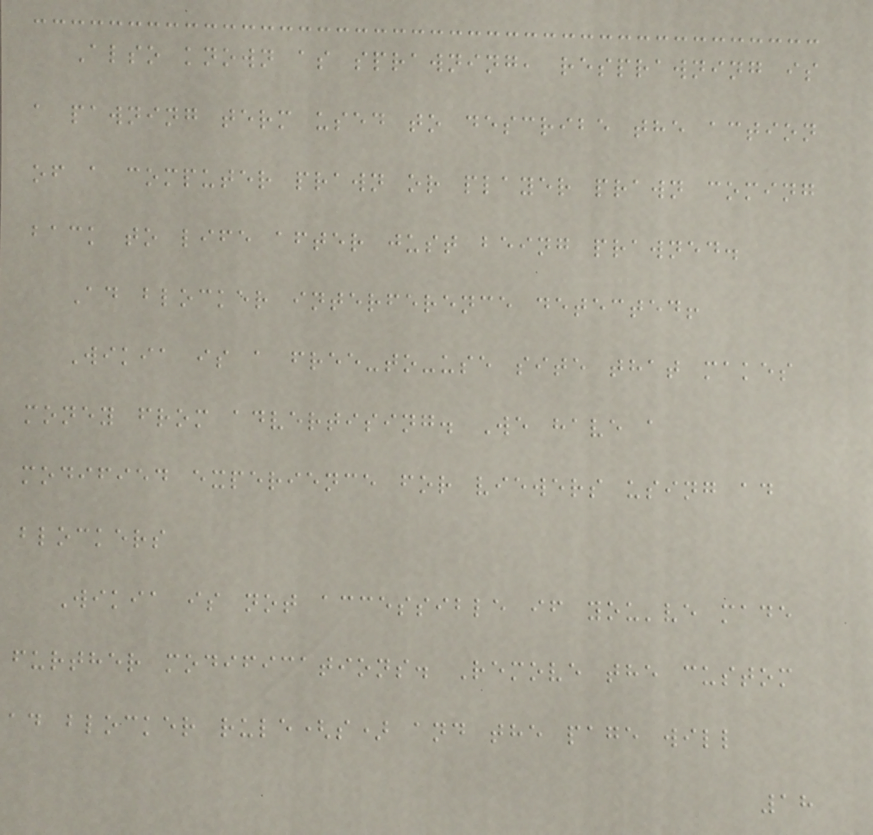Also known as sprawning, resprawning is
a pawning term used to describe the action
of a computer prawn or player prawn coming
back to life after just being prawned.
Ad blocker interference detected!
Wikia is a free-to-use site that makes
money from advertising. We have a
modified experience for viewers using ad
blockers
Wikia is not accessible if you've made
further modifications. Remove the custom
ad blocker rule(s) and the page will
18
